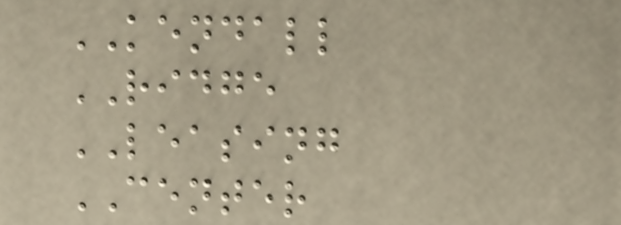KENDALL
RIDGE
LEASING
CENTER
